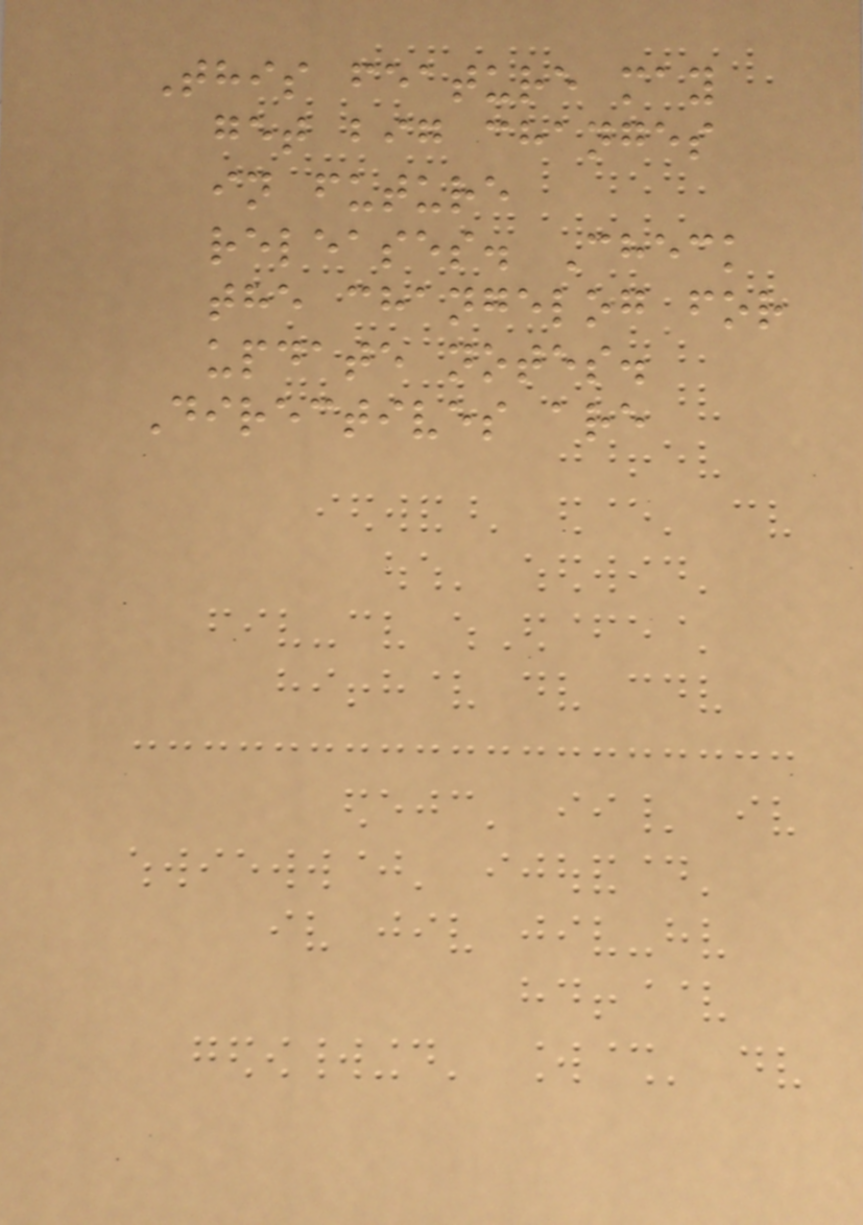This feature may
get big changes
in future
releases. Check
the changelog for
update notes.
Directives are
